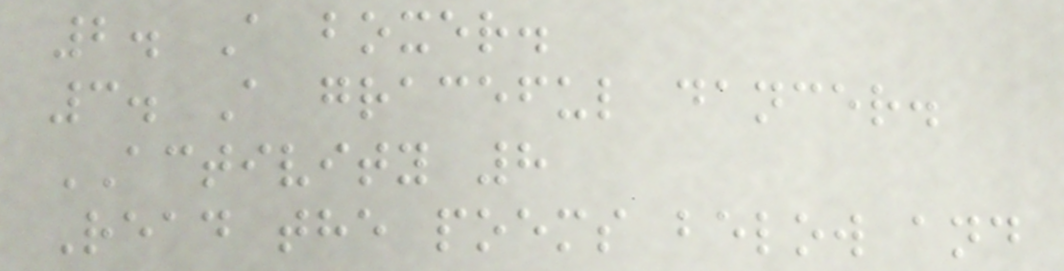2. A boxer.
3. A graceful dancer.
ACTIVITY 8
Read the poems below and
